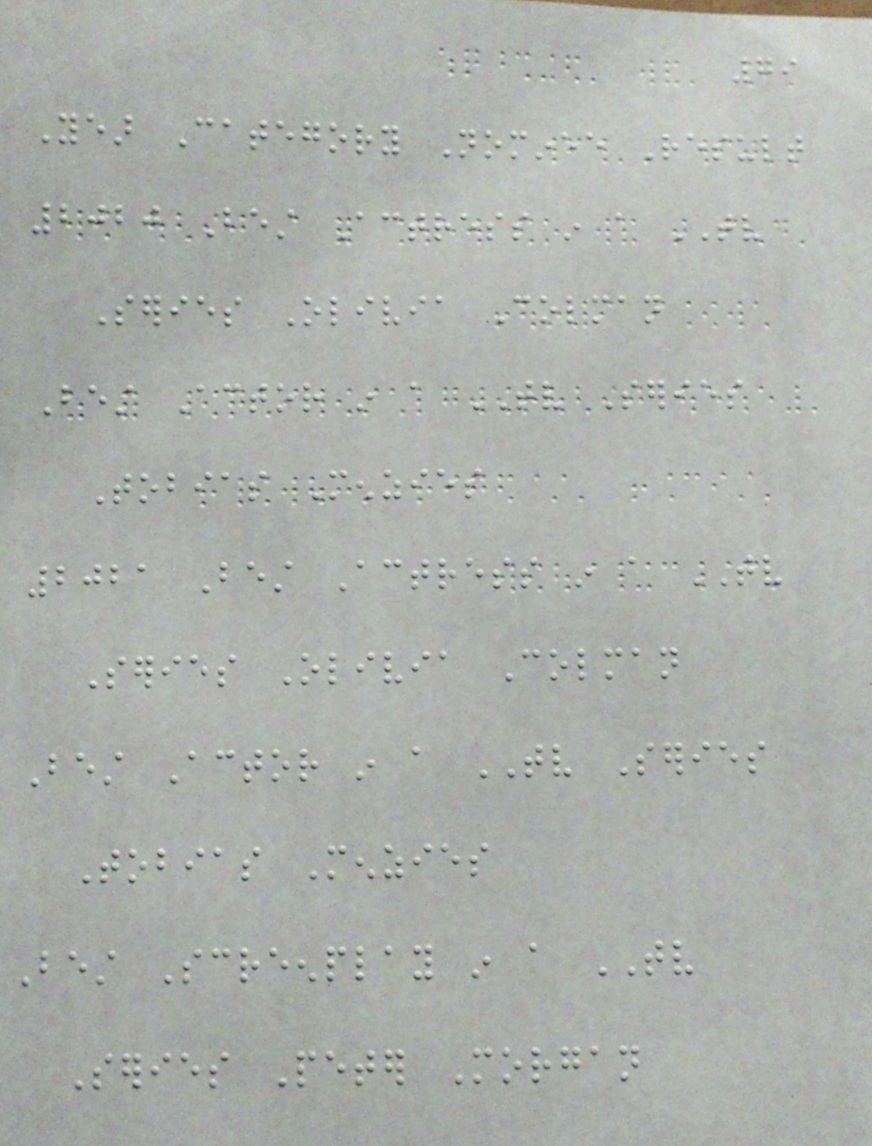79
Year Category Nominee Result
2020 Best Actress in a TV
Series Olivia Colman
Best Actor in a TV Series
Tobias Menzies
2021 Best Actress in a TV
Series Olivia Colman
Best Actor in a TV Series
Tobias Menzies
Best Screenplay in a TV
Series Peter Morgan
